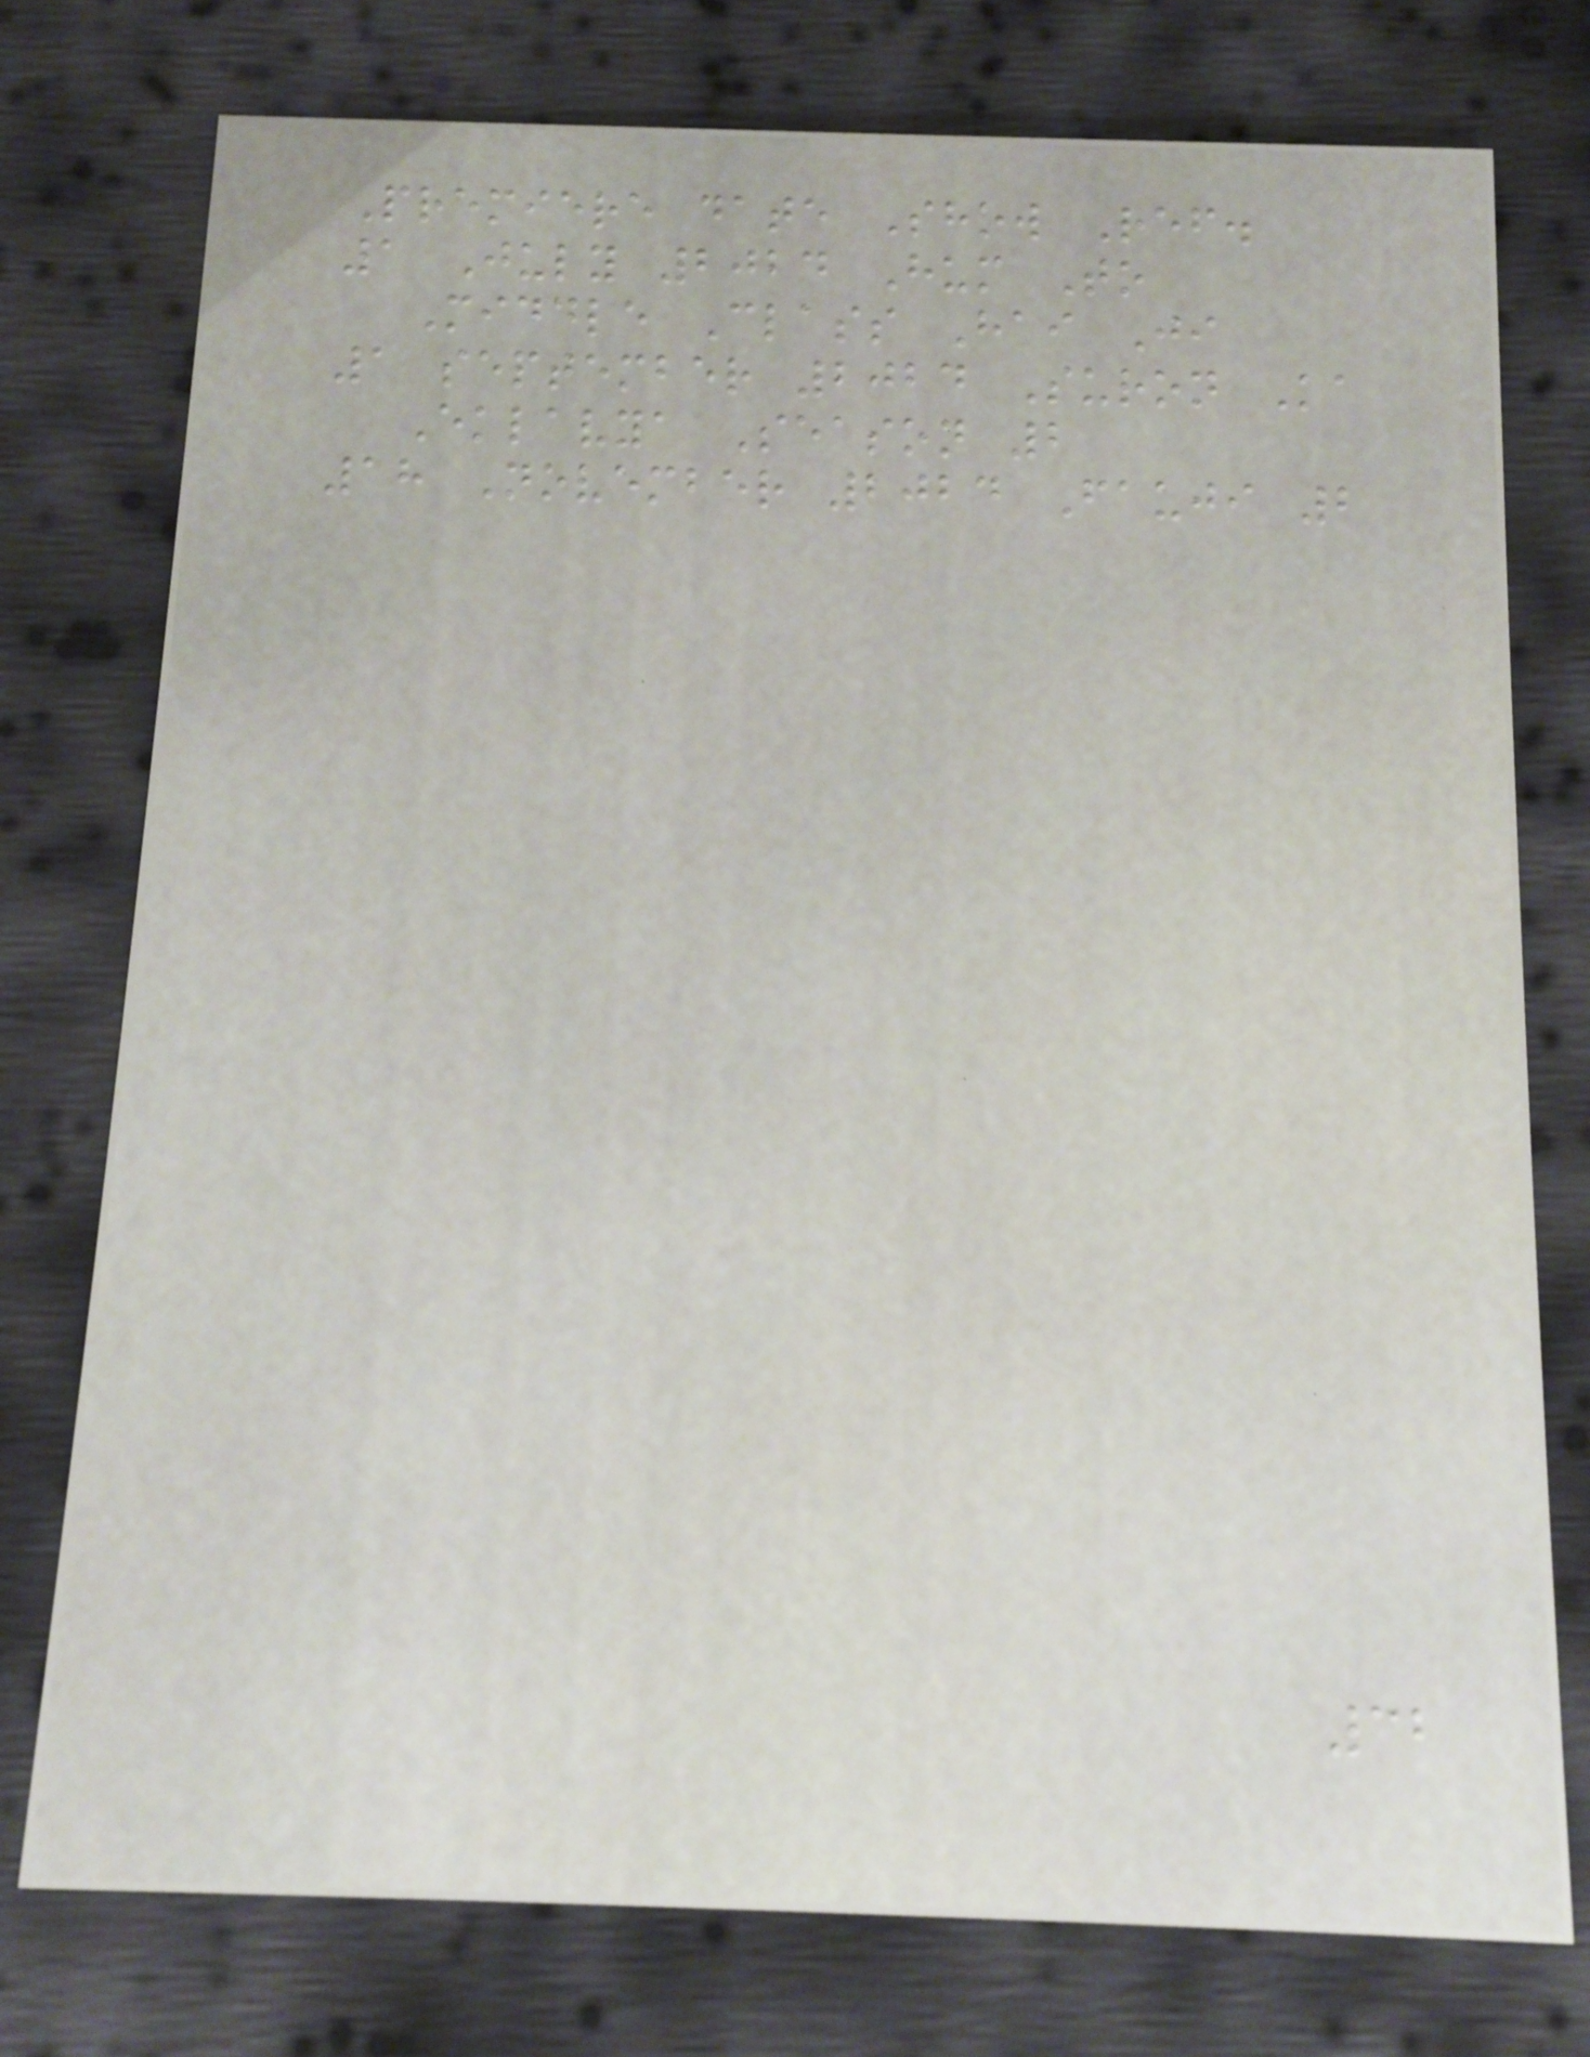Premiere date Show Ref.
1 July 2024 Hum To
Middle Class Hai Ji
1 september 2024 Suron Ka
Eklavya Season 2
18 November 2024 Fauji 2
32
